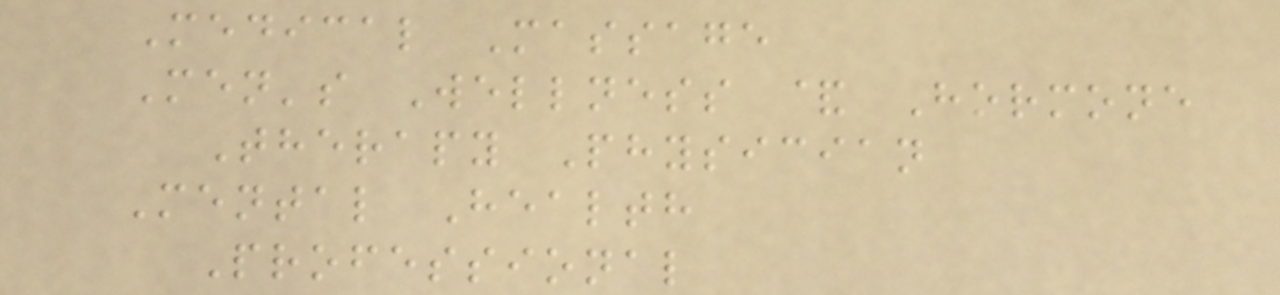Medical Massage
Men's Wellness & Hormone
Therapy Physician
Mental Health
Professional
